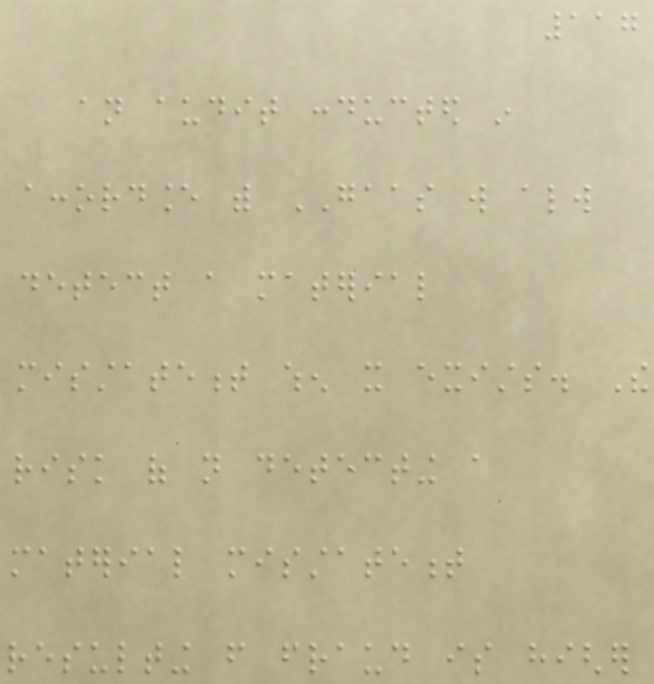117
an audit conducted in
accordance with GAAS will always
detect a material
misstatement when it exists. The
risk of not detecting a
material misstatement
resulting from fraud is higher
